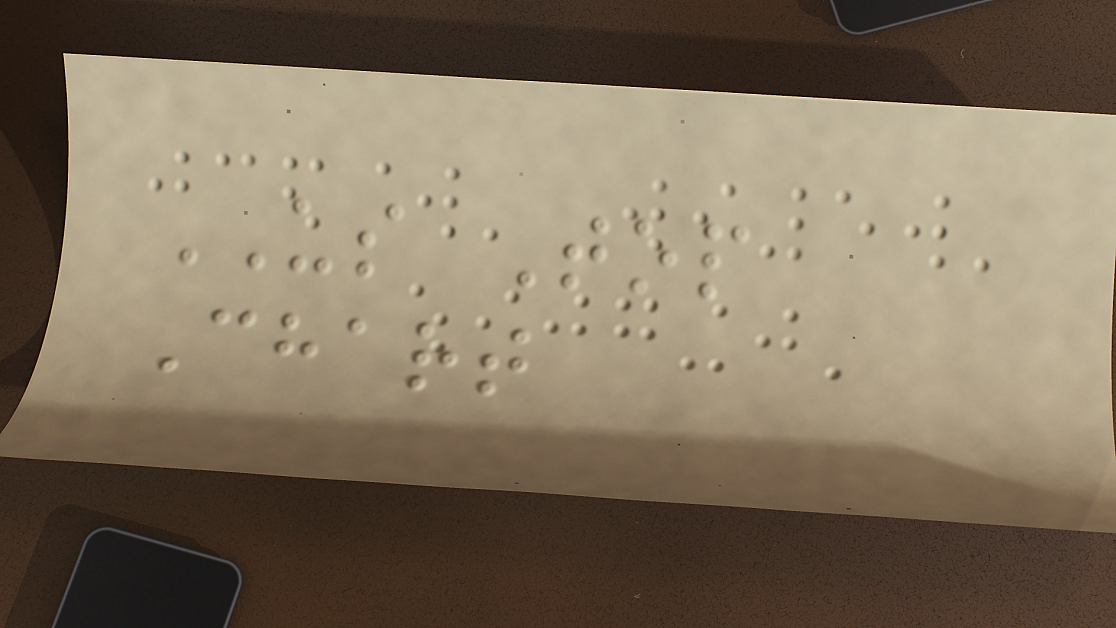US Top
Chart
